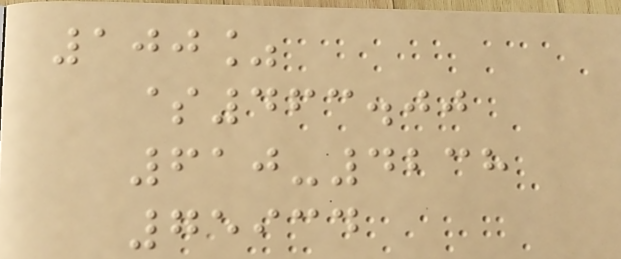100%
$463.00
610-4238
75934
